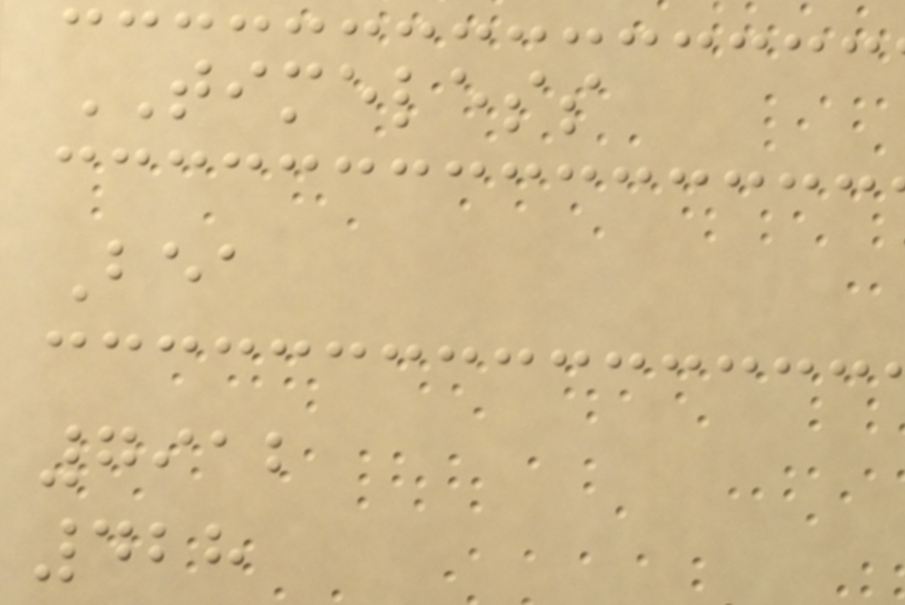TIMELESS
Bea
7912
428
